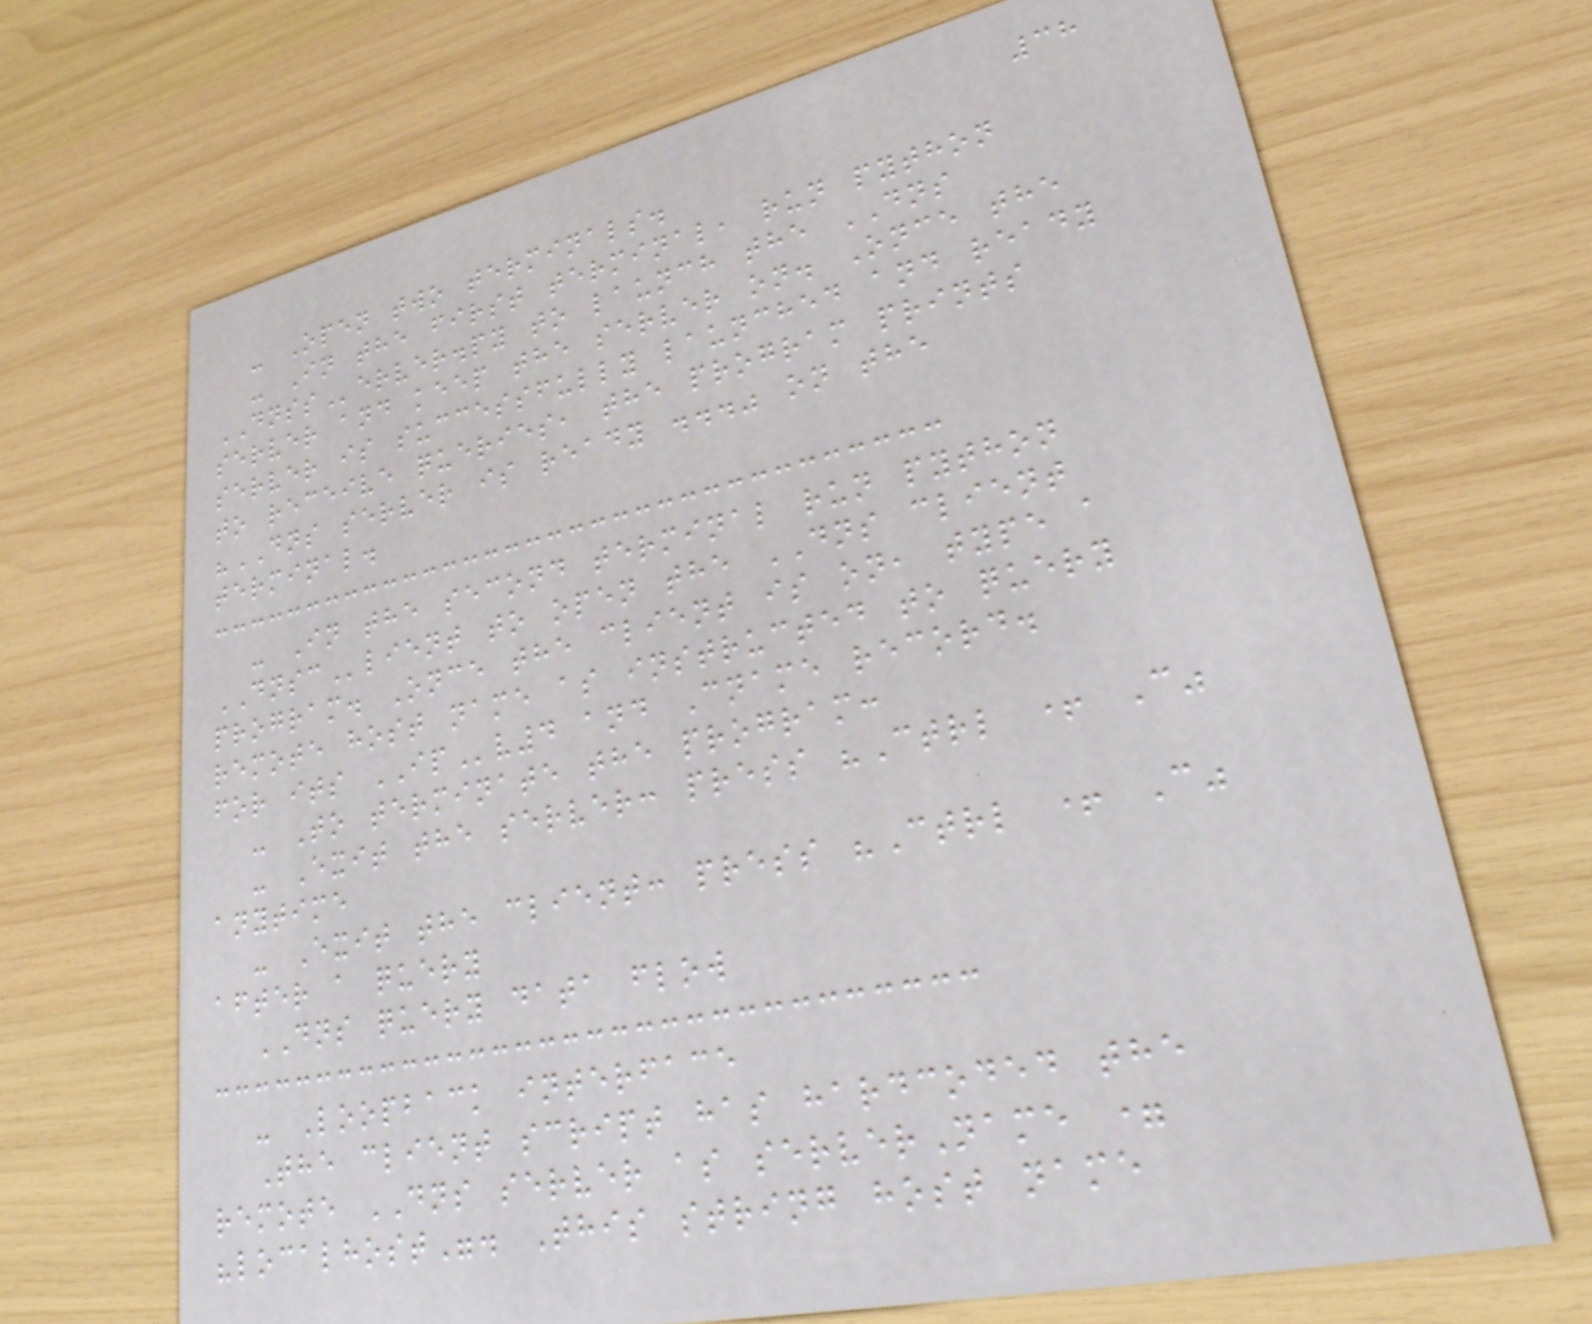38
- Open two terminals.
- In the first terminal, run python
DNSServer.py to launch the DNS
server and keep the server on. Once the
server is successfully launched and ready
to receive queries, the program prints
"DNS server is ready ..." on the
terminal.
- In the second terminal run python
DNSClient to open the DNS client
program. Once the client is on, type a
remote host name as instructed to query
for its IPv4 and Cname record.
- To terminate the program:
- Exit the server: press "Ctrl + C"
anytime
- Exit the client: press "Ctrl + C"
after a query
DNS query data flow
- Loopback interface
The client script has hardcoded the
remote DNS server as serverName =
"localhost". This string host name
